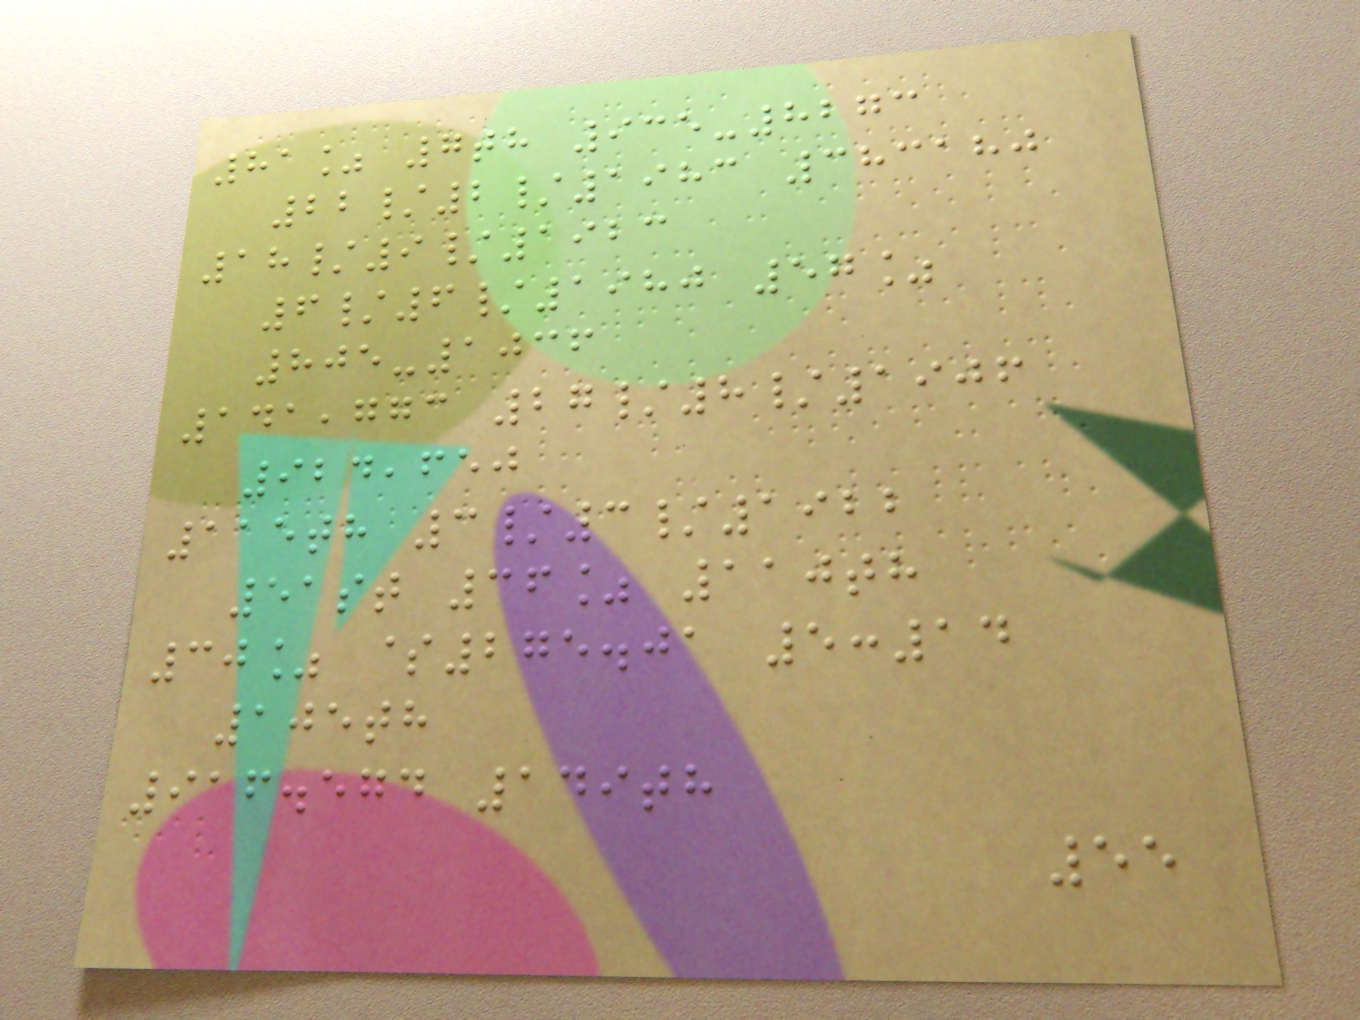81% 7th 935-8273
22/2/1983 383180
18/9/1923
6/6/1980 57%
805-1036
141,773 27/8/1906
924,650
115th 3/3/1922
51st 36% 110th
30% $275.01 5:14
105th
916.574 149th
55
